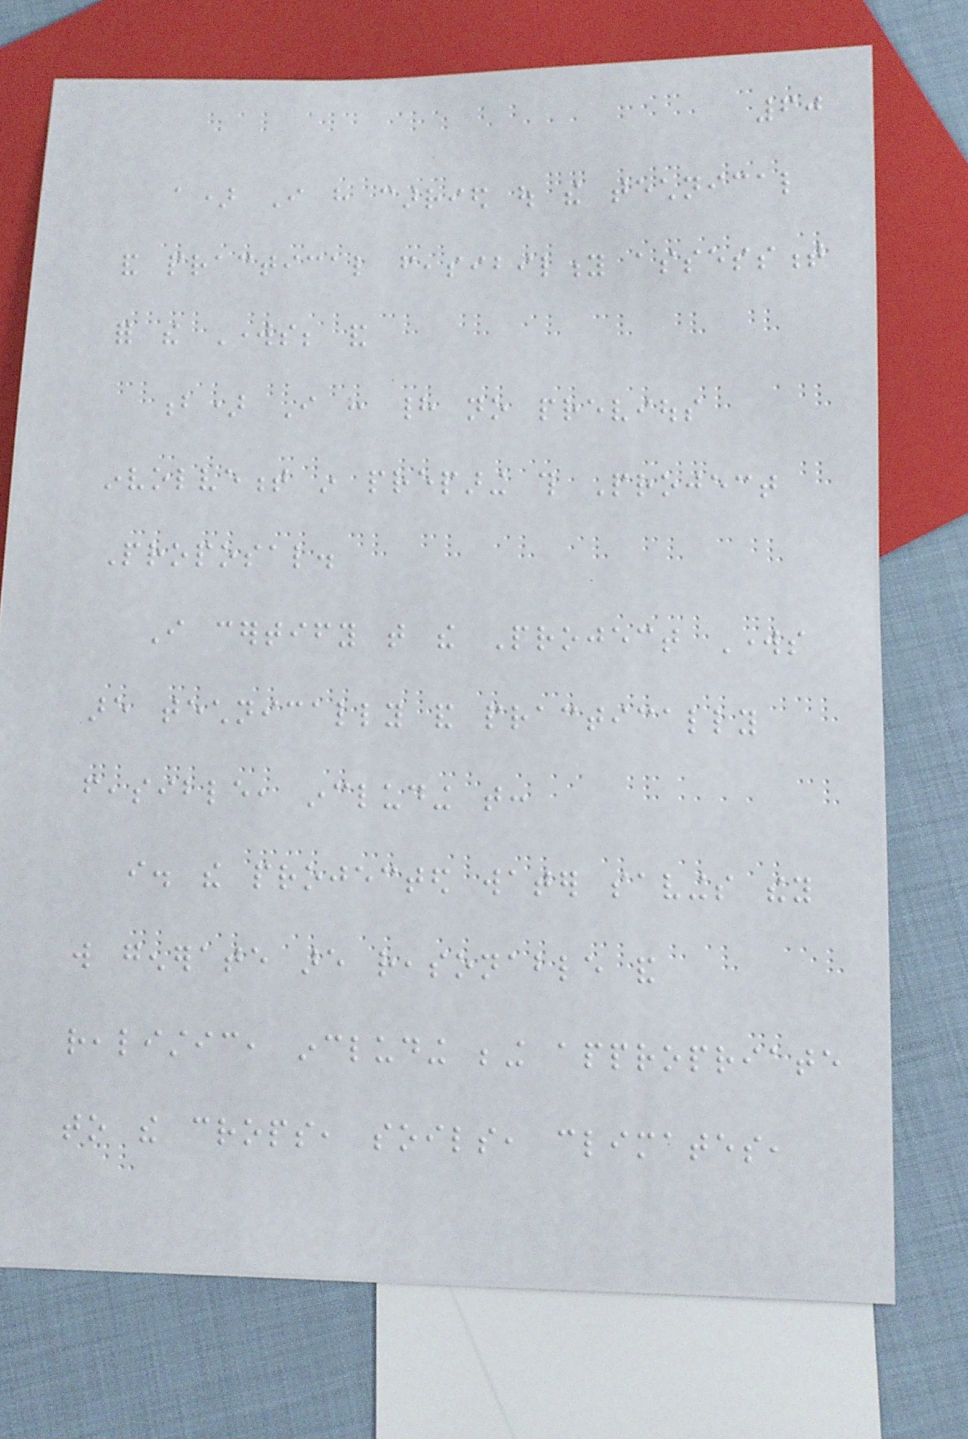60
a) I have carried out the technical
and practical feasibility assessment
for the Works; and
b) I have had no previous
involvement in preparing this Project
Proposal.
I certify that the Project Works
are technically and practically
feasible, including that:
i. the projected water savings they
will generate are reasonable and
realistic, including being appropriate
to the crops, soils, climates,
